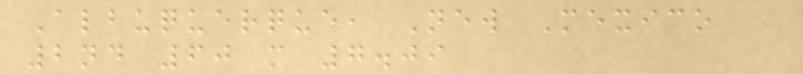Albuquerque, New Mexico
2nd 60 m 7.09
